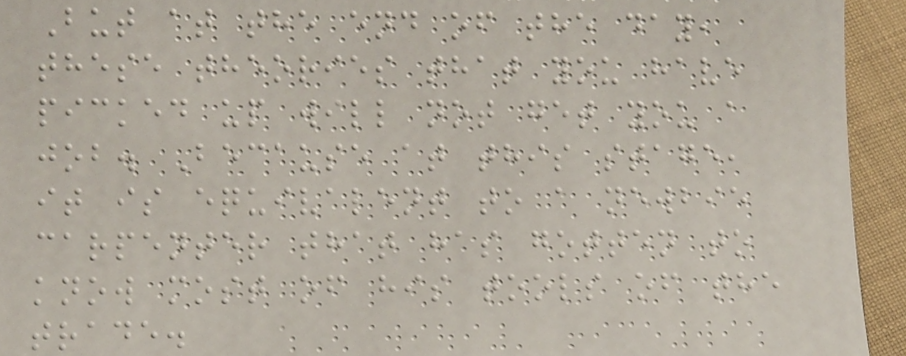But at the end of the day,
these theories that you have
picked up will not get you a
job. Because at this stage,
it is equivalent to a newbie
carpenter that has gotten to
know most of his tools of the
trade.
